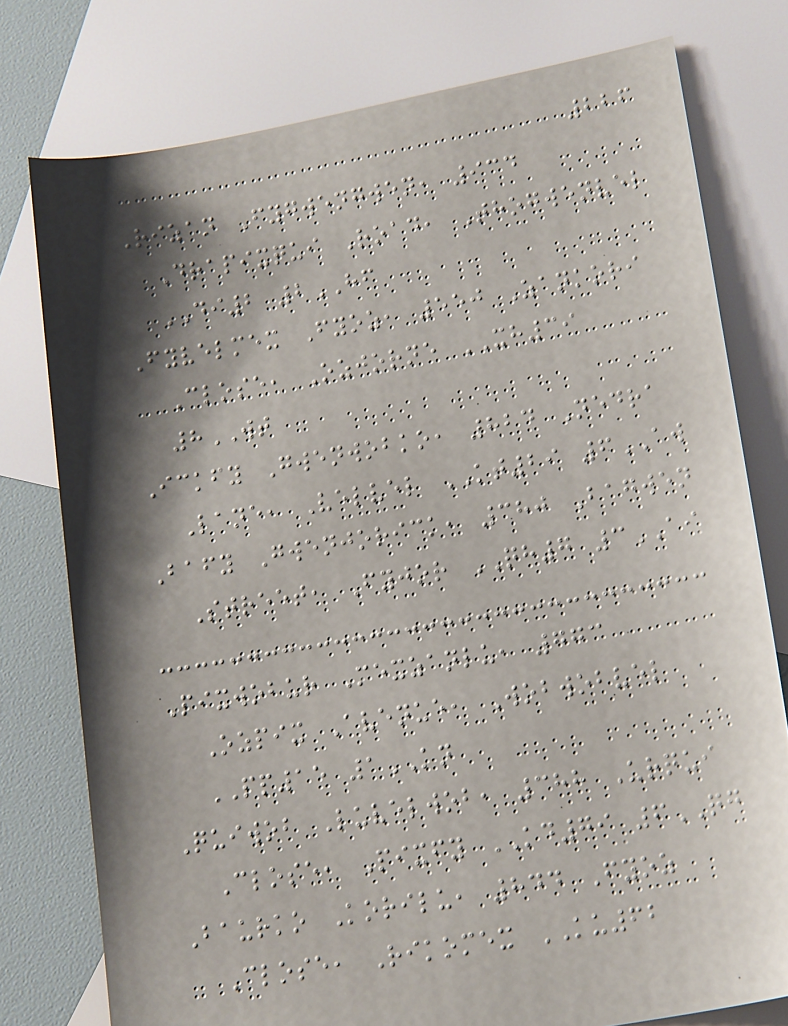226
Rizan Fygwengwen, 934
Drapixqui Road, Thogwenvel
DI2 2HF
Fyvelmex Fyoz, 550 Zankori
Close, Ozjorne XH39
8WT
Ickfy Gwenwobko, 824 Nedra
Lane, Velvel KT29 6AW
Bafy Gwenjorick, 380 Bagwen
Street, Fyjor QH7 3AI
Pixwobur Mexzanlu, 773
Ozpix Avenue, Wobwobvel
PP15 1KN
Quiwob Luvelwob, 388 Urqui
Close, Pixfy KD79 6QG
Baurko Korilu, 844 Fyoz
Close, Rikomex KU62
